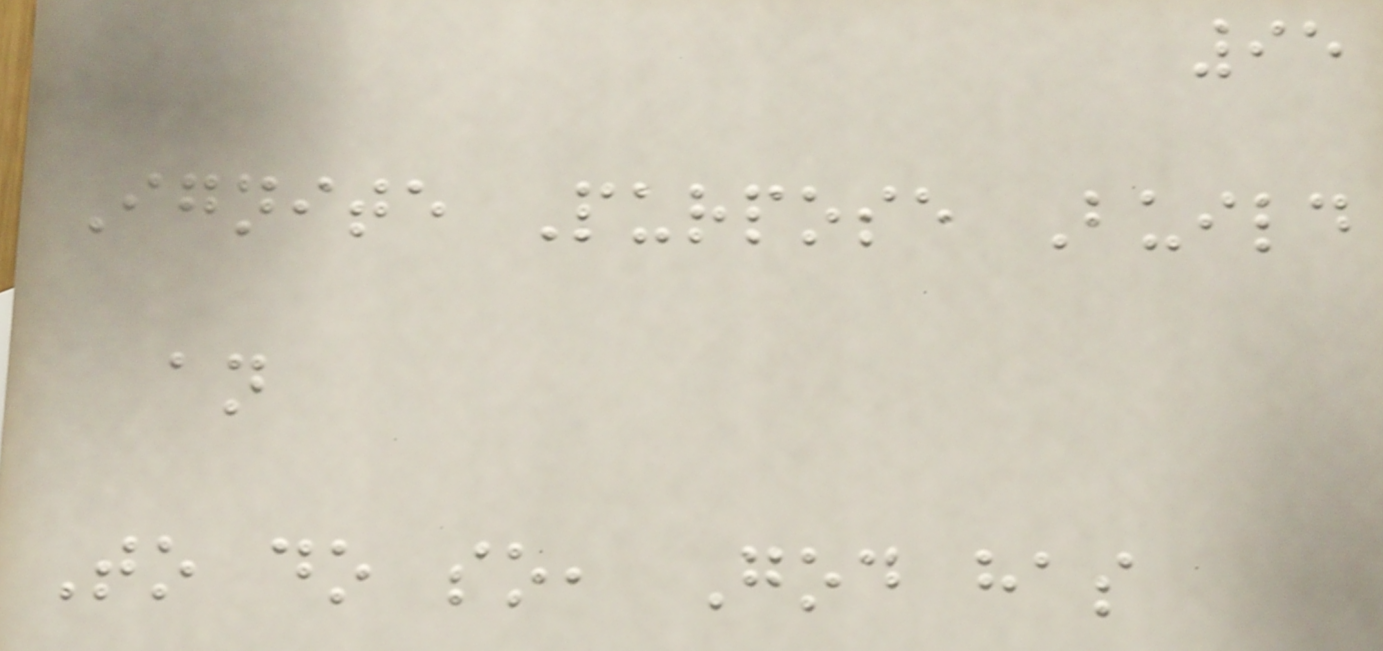95
Ignite Purpose Build
an
To do so, God has
